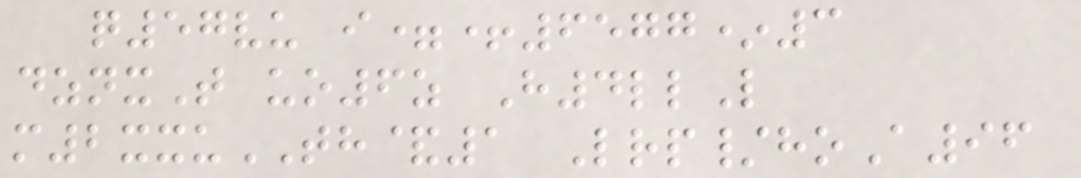q57vu i=+6577*3
dznxT uo6z H4llL
m2xxuTH&1 Lrp/hoA96
